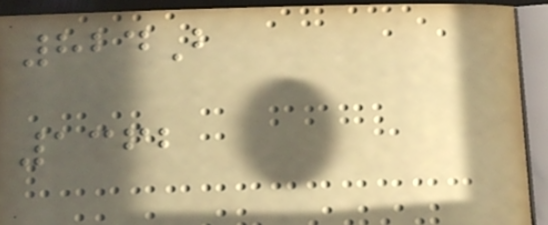824B
1362
